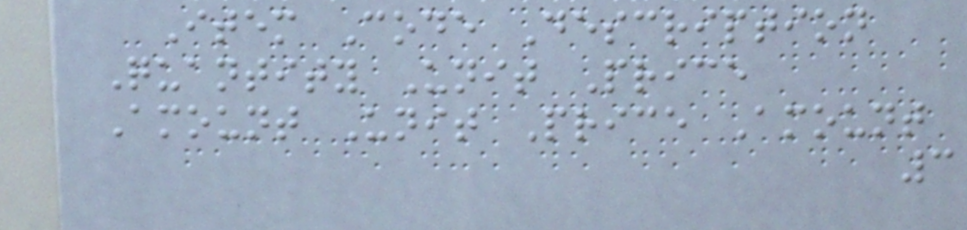Item Code Description
Quantity Unit Price
Amount Unit Price Amount
3
